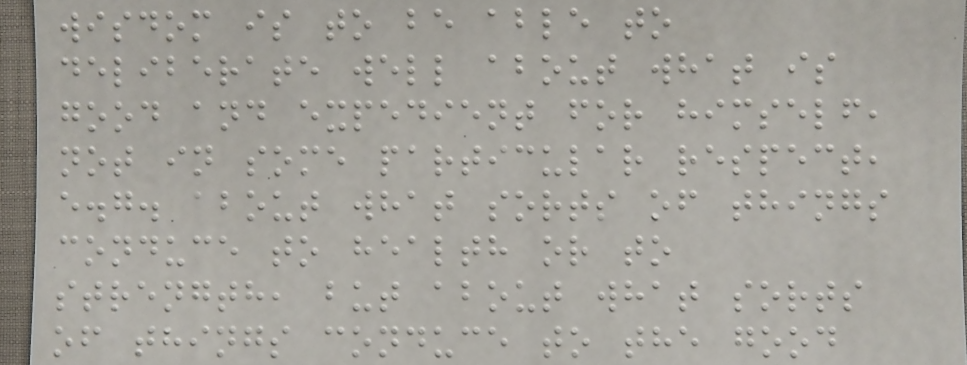wisdom is to be able to
deliberate well about what is
good and expedient for himself,
not in some particular respect,
e.g. about what sorts of things
conduce to health or to
strength, but about what sorts
of things conduce to the good
